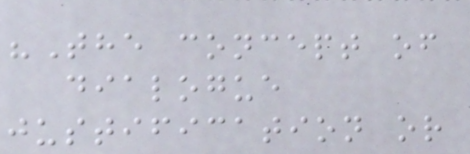"The concept of
dialogue
justification or
